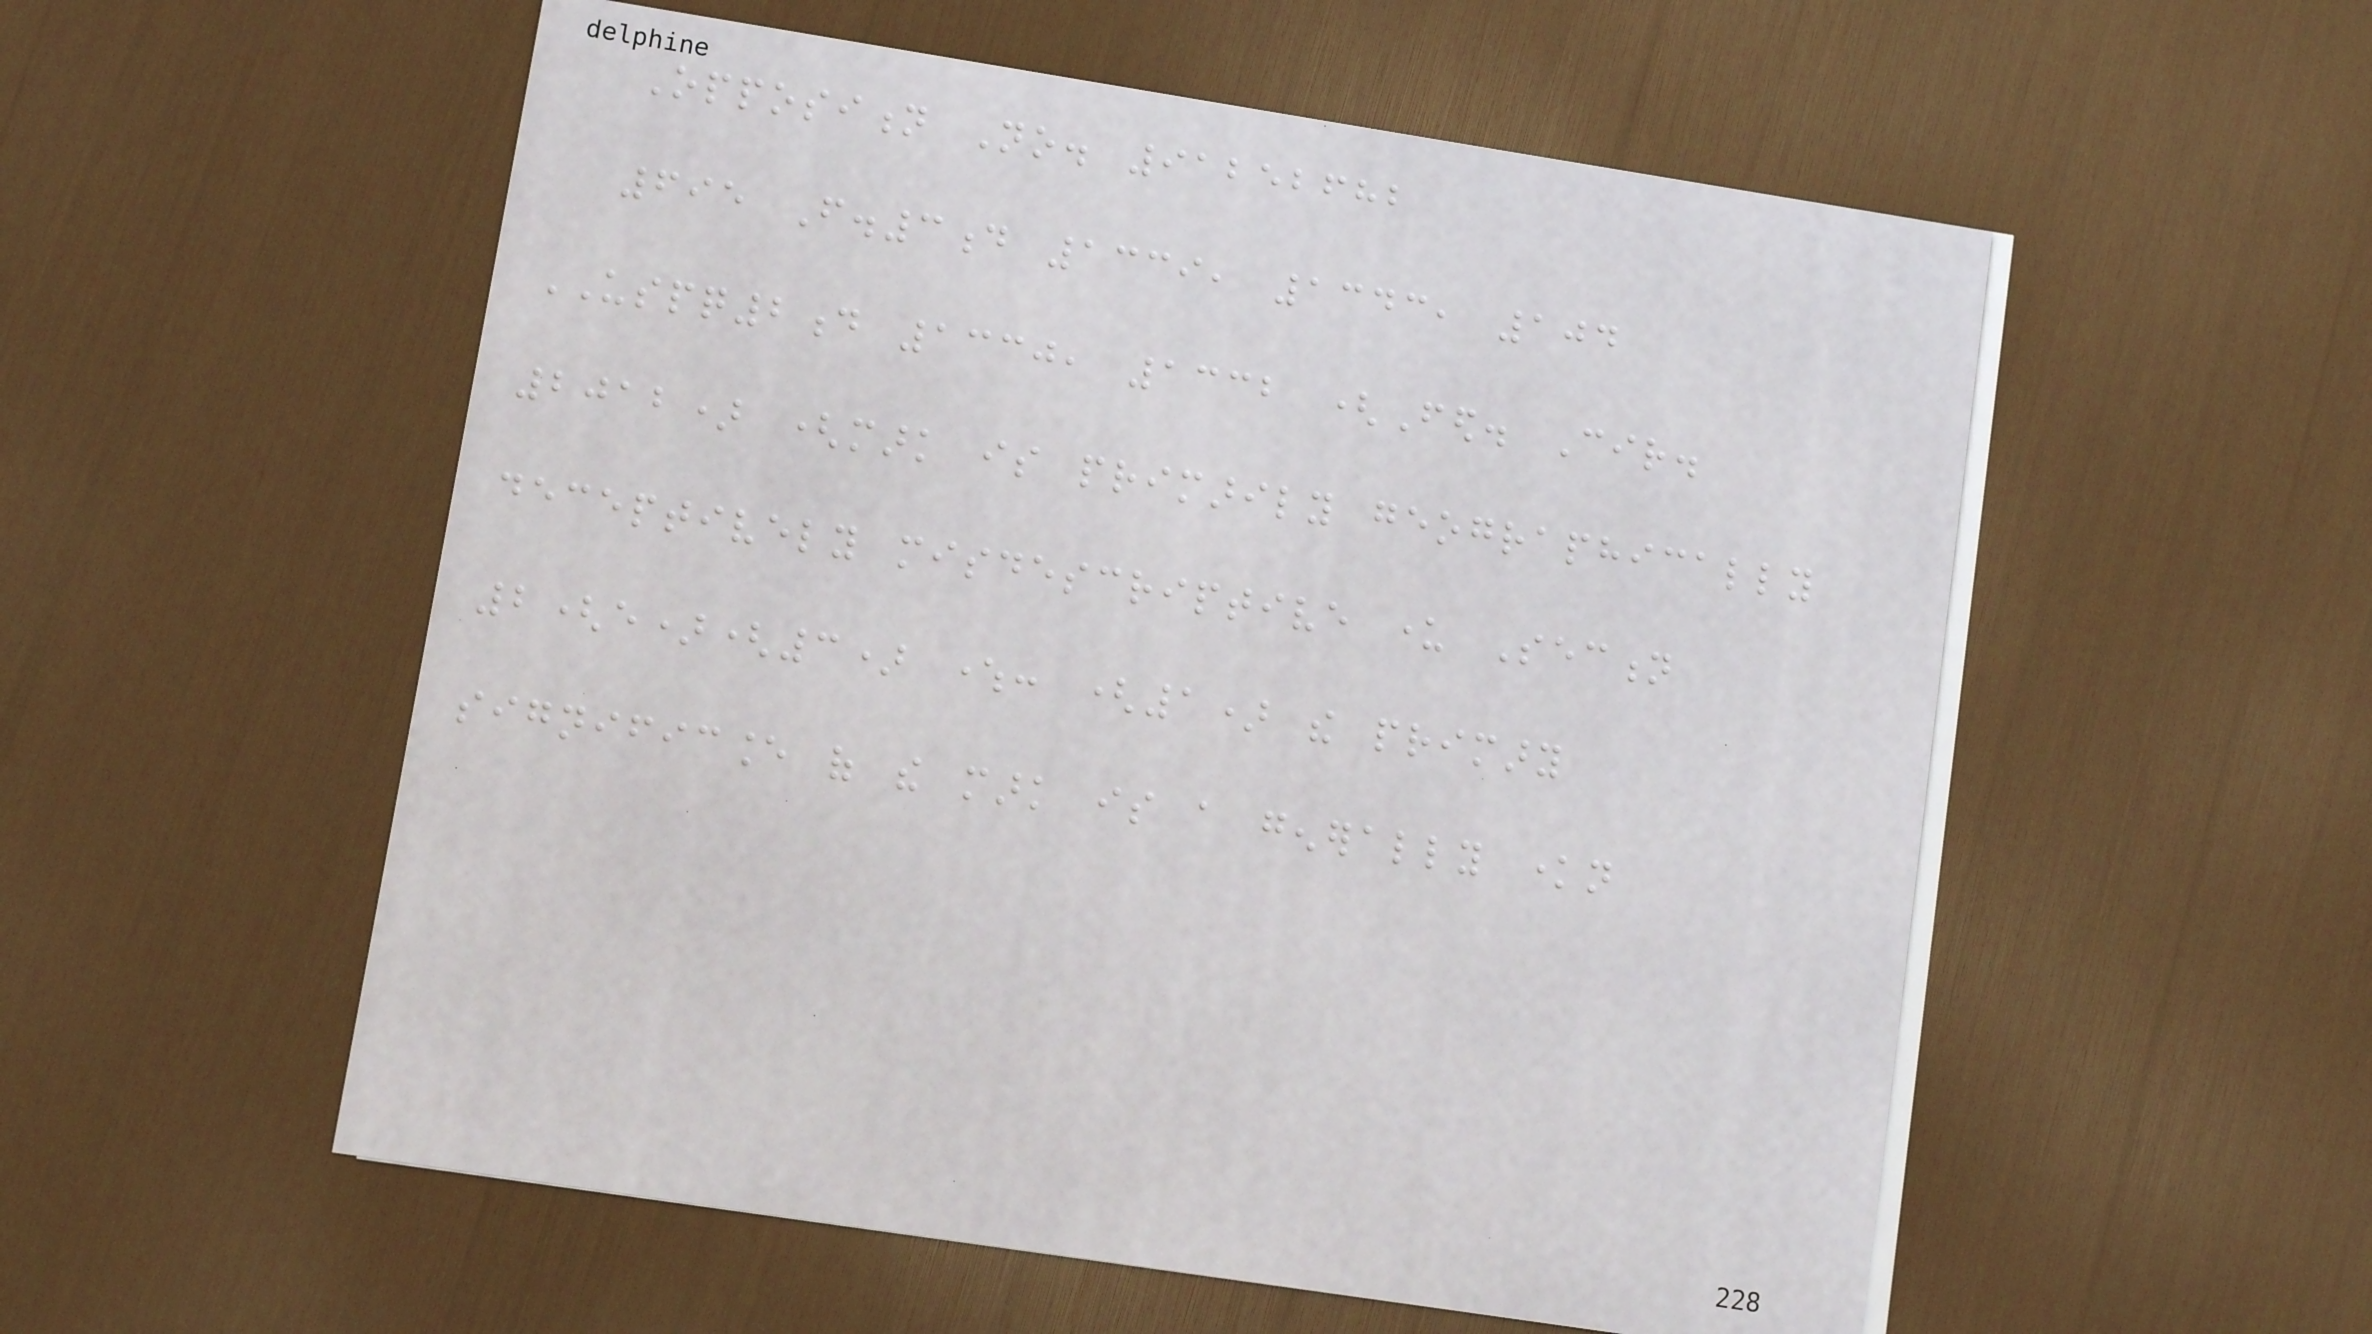Opposition No. 91252682
695 F.3d 1339, 1343, 104
USPQ2d 1330, 1332 (Fed. Cir.
2012) (mark is primarily geographically
deceptively misdescriptive under Section
2(e)(3) where: (1) the primary
significance of the mark is a generally known
